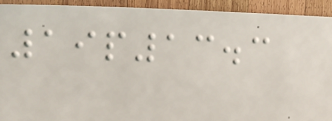19p13.3
